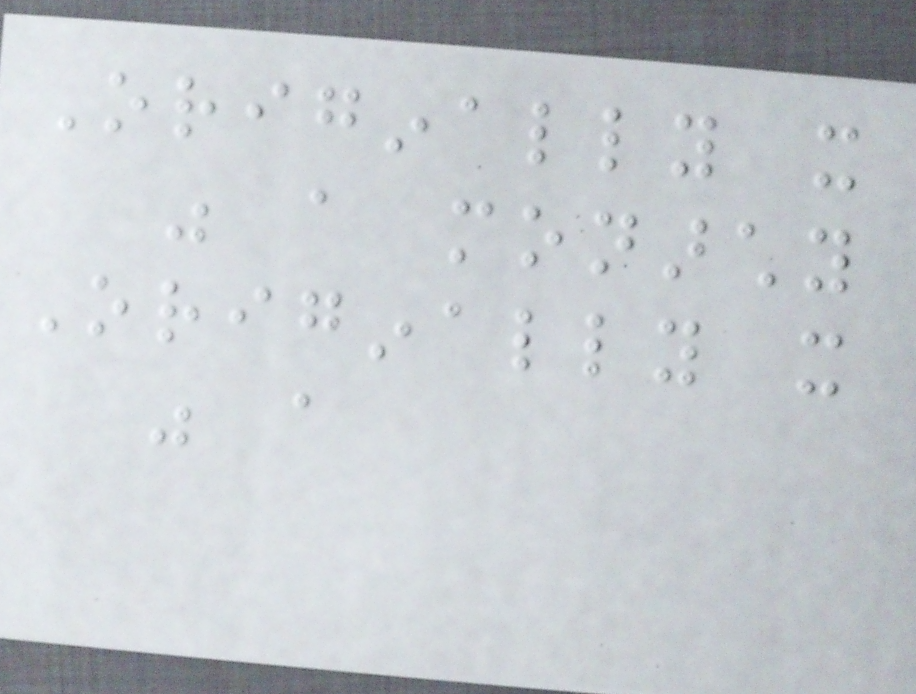Originally it
was a monarchy
Originally it
was a
